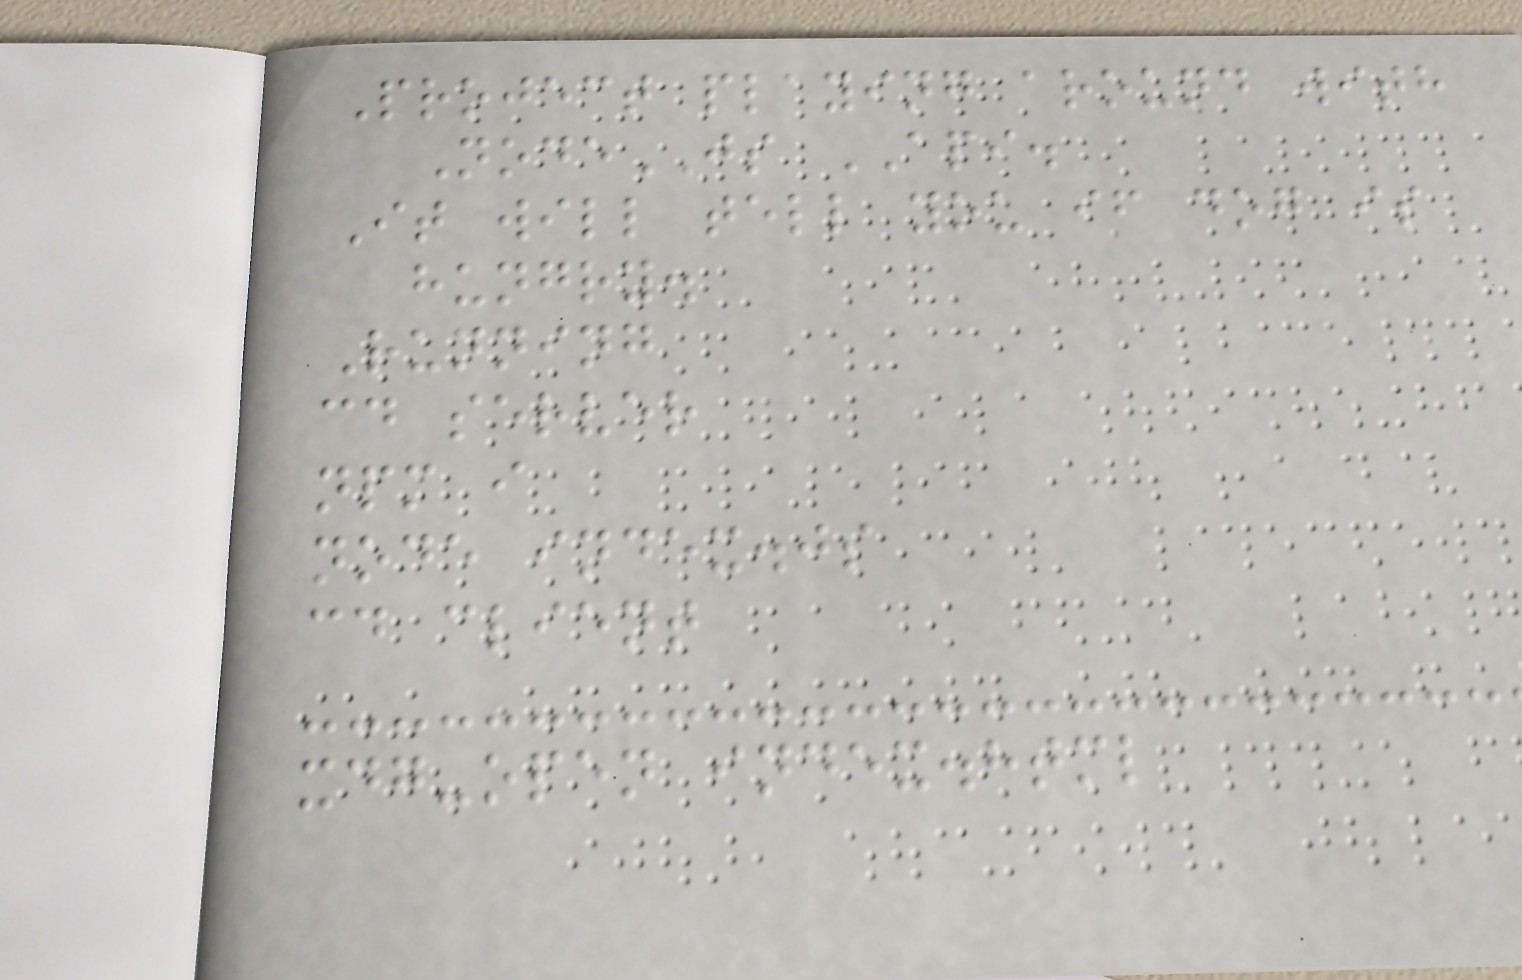Project playing around with
NodeJS API.
It will tell you if dog is
hungry.
Running
cd server
npm i
node index.js
cd client
xdg-open index.html
